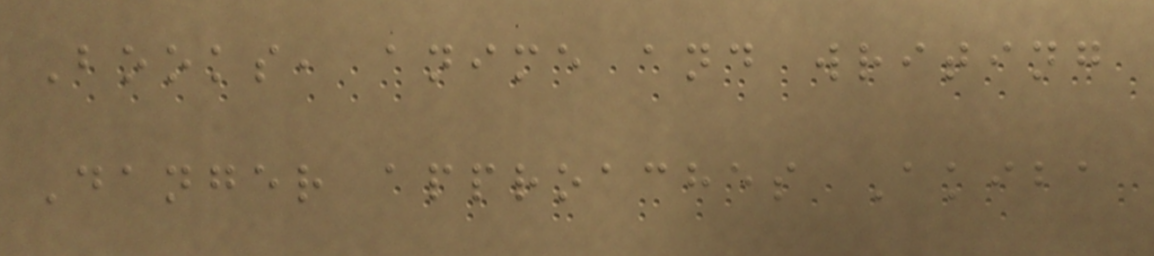Books, anime and writing
Danger approaches Akiba
